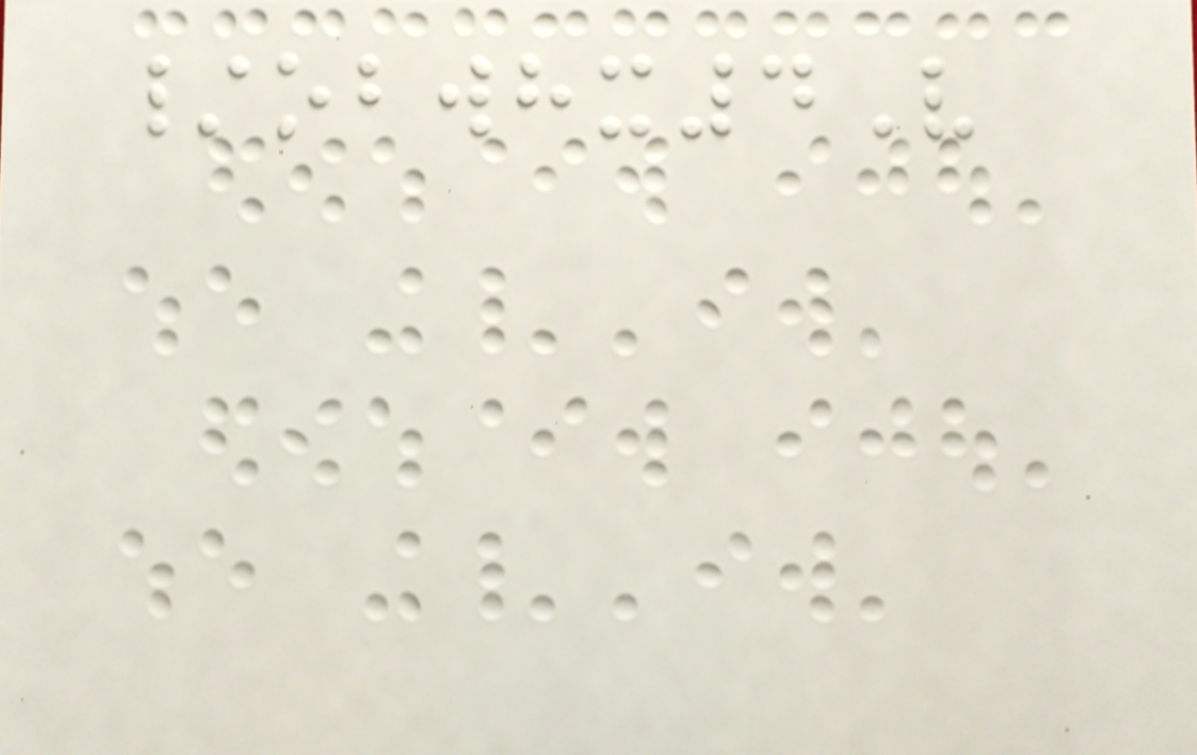/obwhx4V
